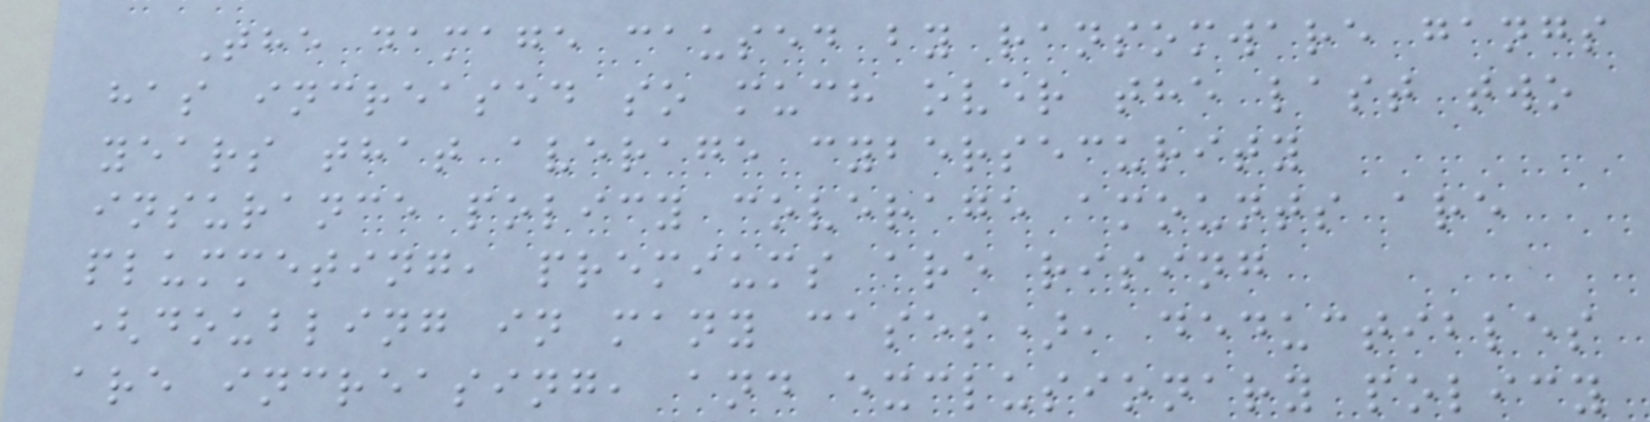The damage caused by ransomware gangs
has increased so much over the last two
years that average cybersecurity
insurance policy coverage amounts are
plummeting, premiums are rising
(doubling in many cases), deductibles
are increasing, and exclusionary policy
